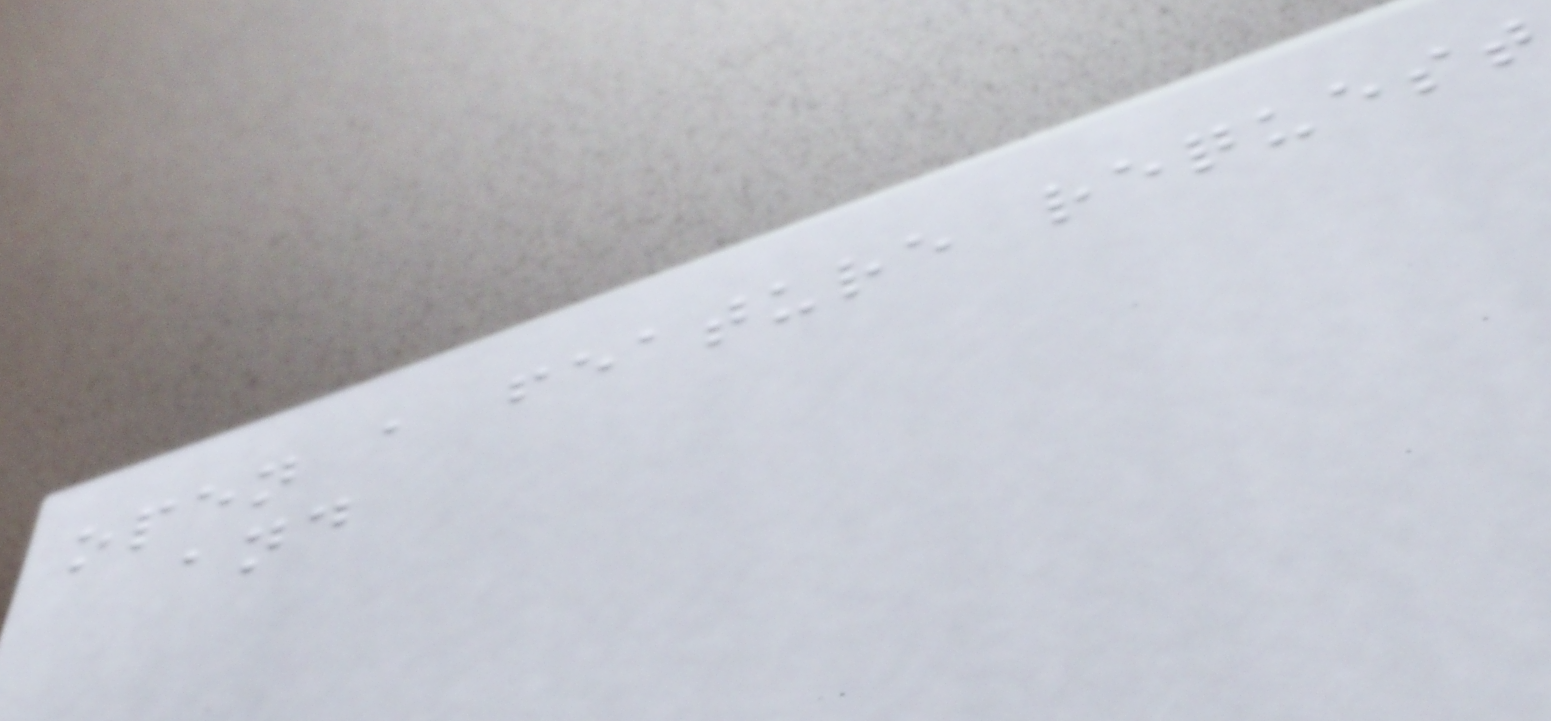open a feature request
and
